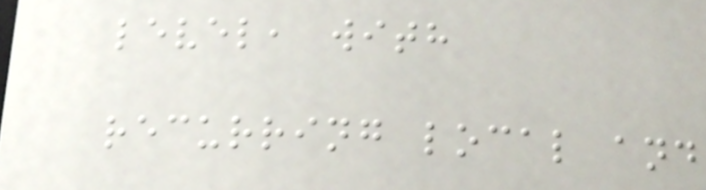level, with
recurring local and
